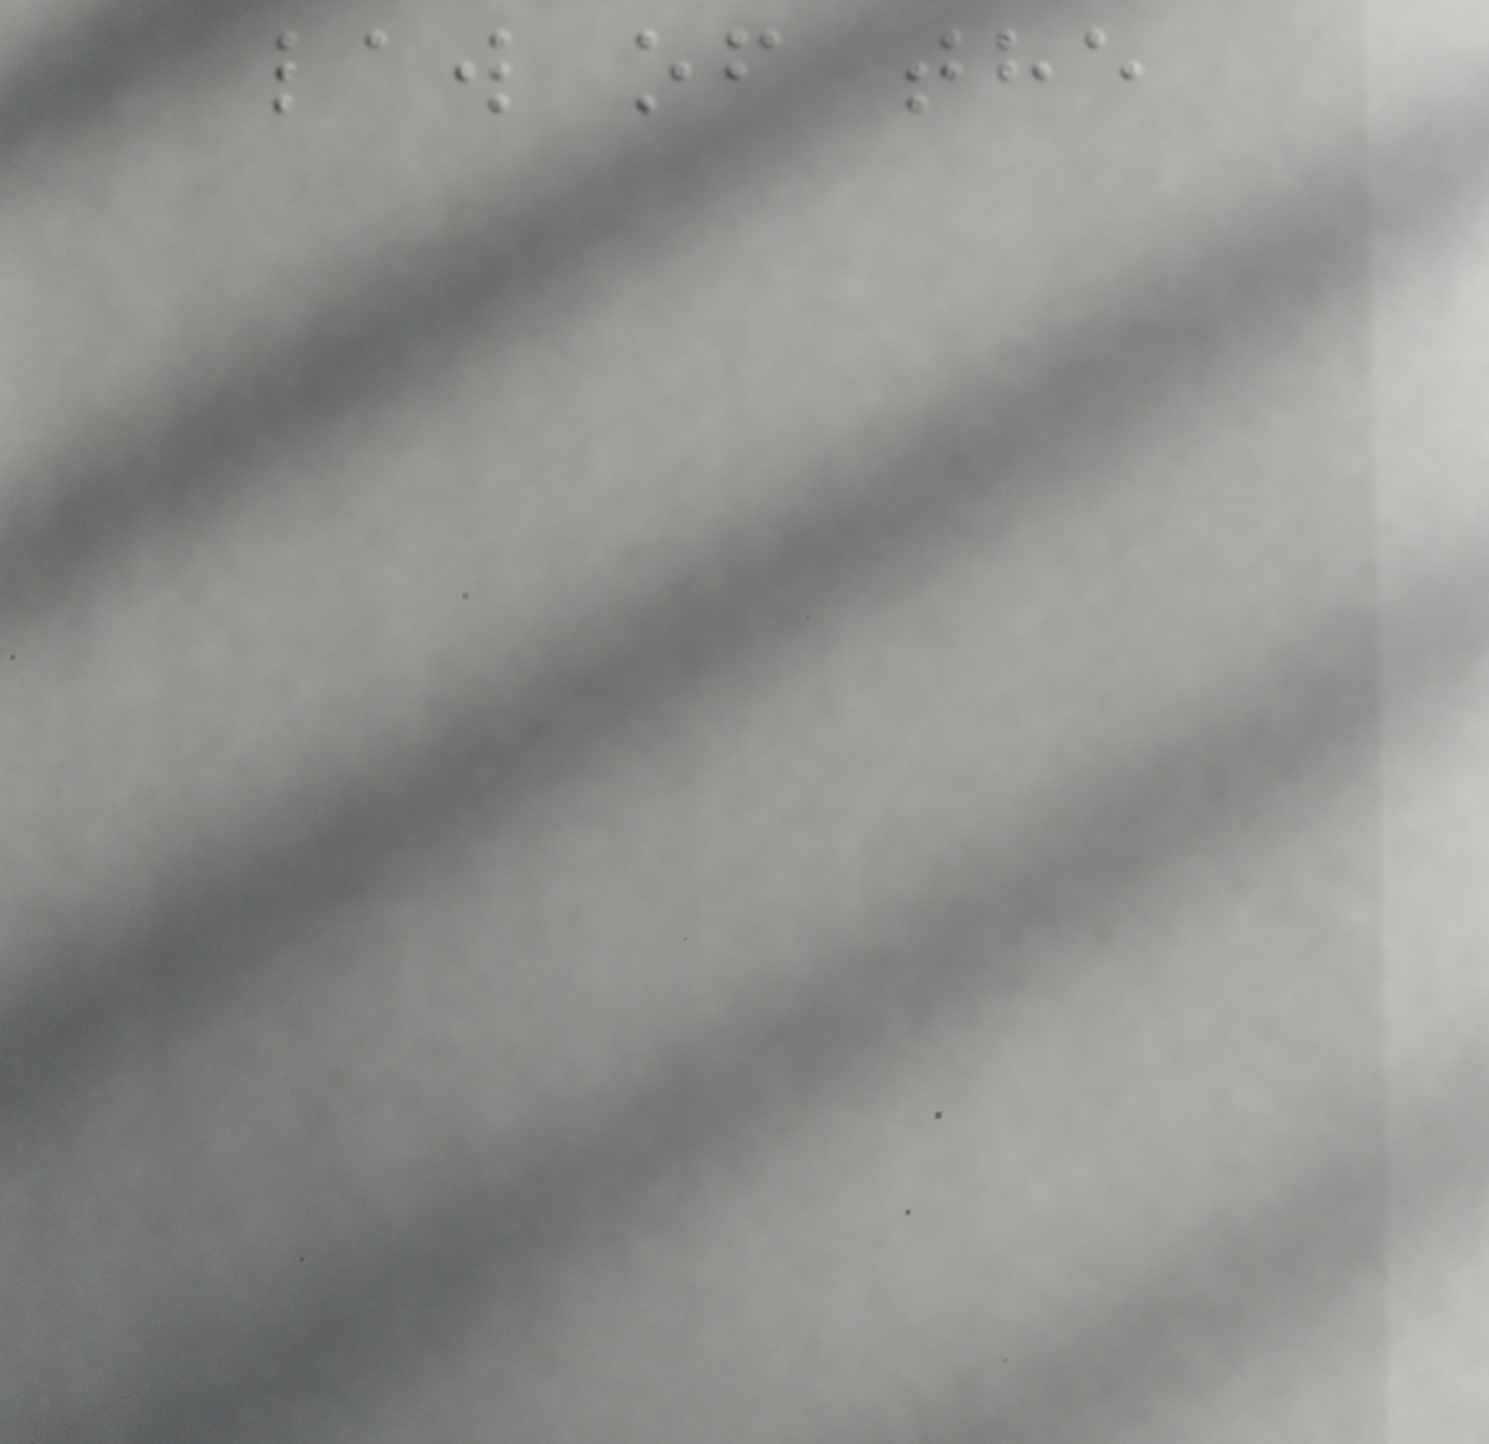law of the
